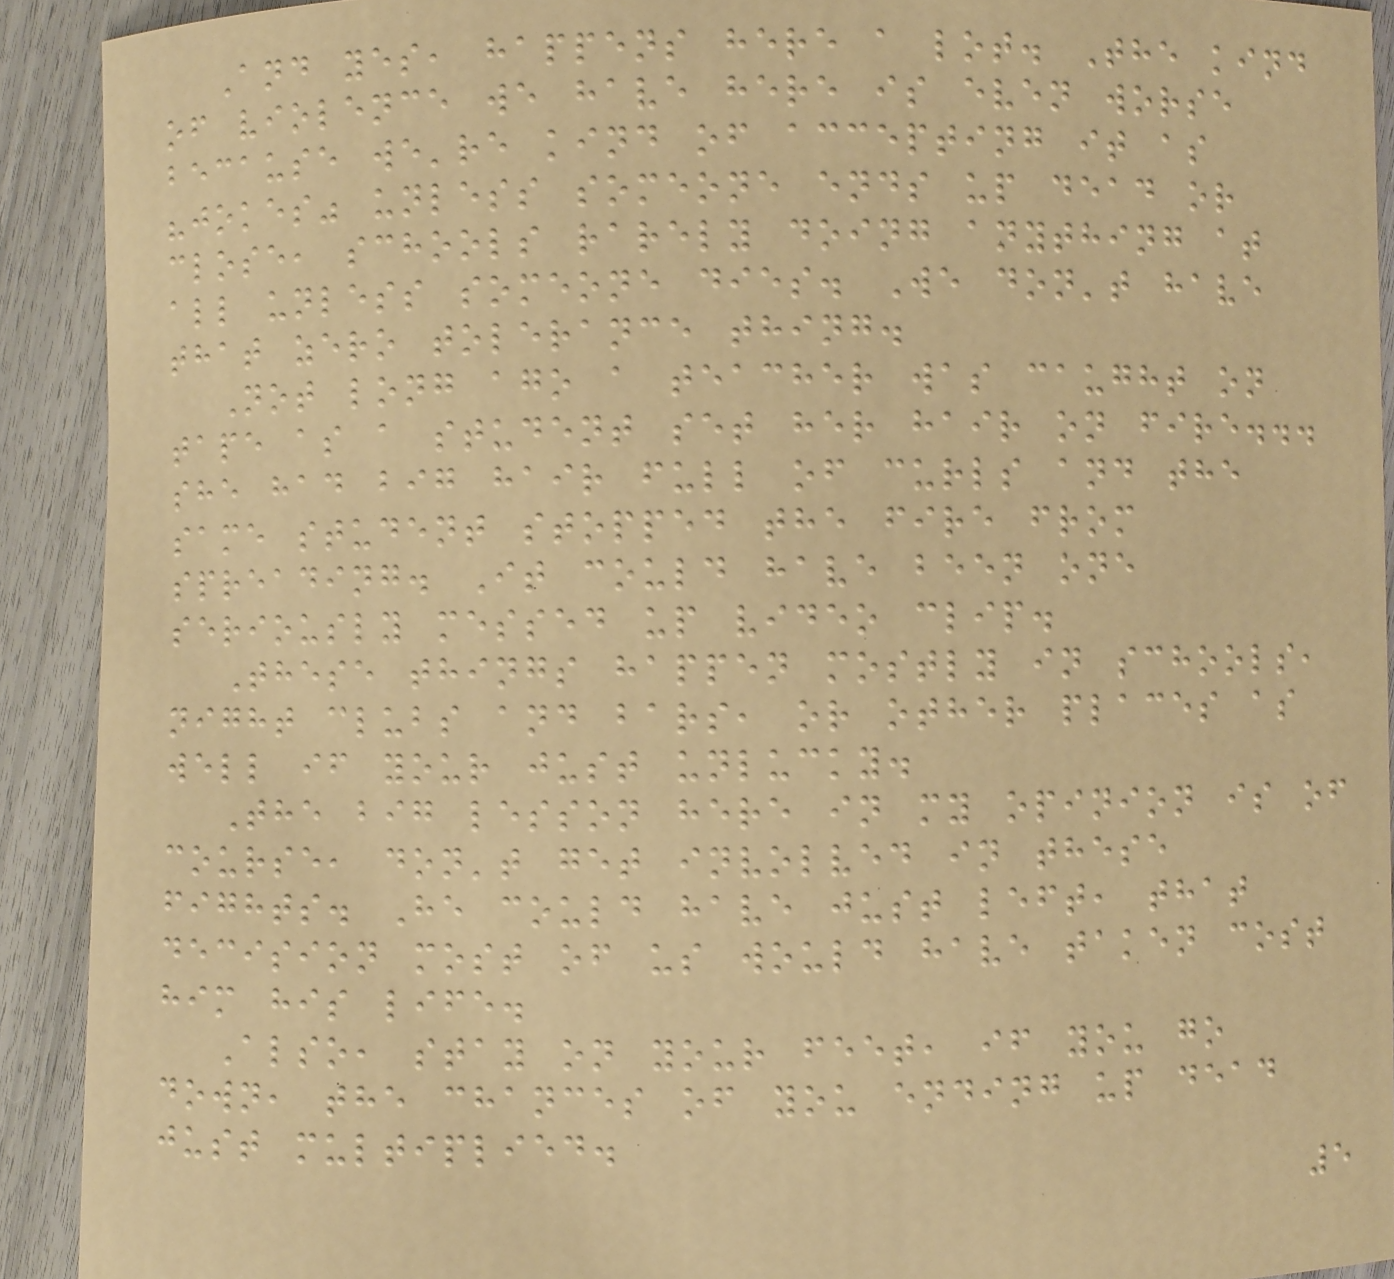And yes, happens here a lot. The kind
of violence we have here is even worse
because we're kind of accepting it as
"jokes" unless someone ends up dead or
close, schools rarely doing anything at
all unless someone dies. We don't have
that zero tolerance thing.
Not long ago a teacher was caught on
tape as a student set her hair on fire...
she had big hair full of curls and the
same student stopped the fire from
spreading. It could have been one
seriously messed up video clip.
These things happen mostly in schools,
night clubs and bars, or other places as
well if your just unlucky.
The big lesson here in my opinion is of
course, don't get involved in these
fights. He could have just left, that
decision most of us would have taken cost
him his life.
Also, stay on your feet, if you go
down, the chances of you ending up dead
just multiplied.
5
